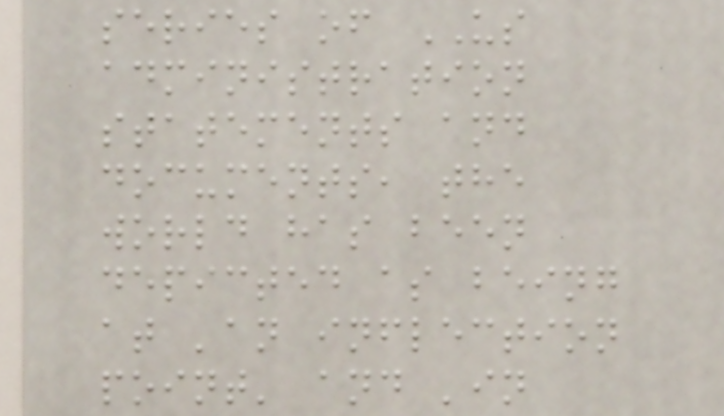series of US
administration
statements and
documents, the
world has been
depicted as being
at 'an inflection
point' and 'in
